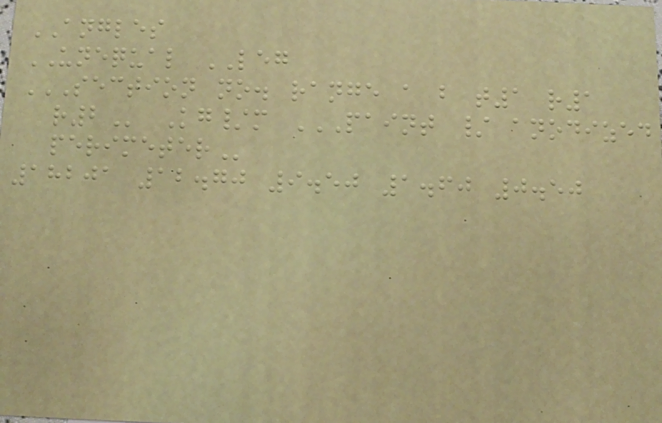ANGLES
UNEQUAL LEG
SECTION NO. RANGE A B T1 R1
R2 Kg/m PAINT / ANODIZED
PERIMETER
18201 12.70 9.50 1.60 0.50
